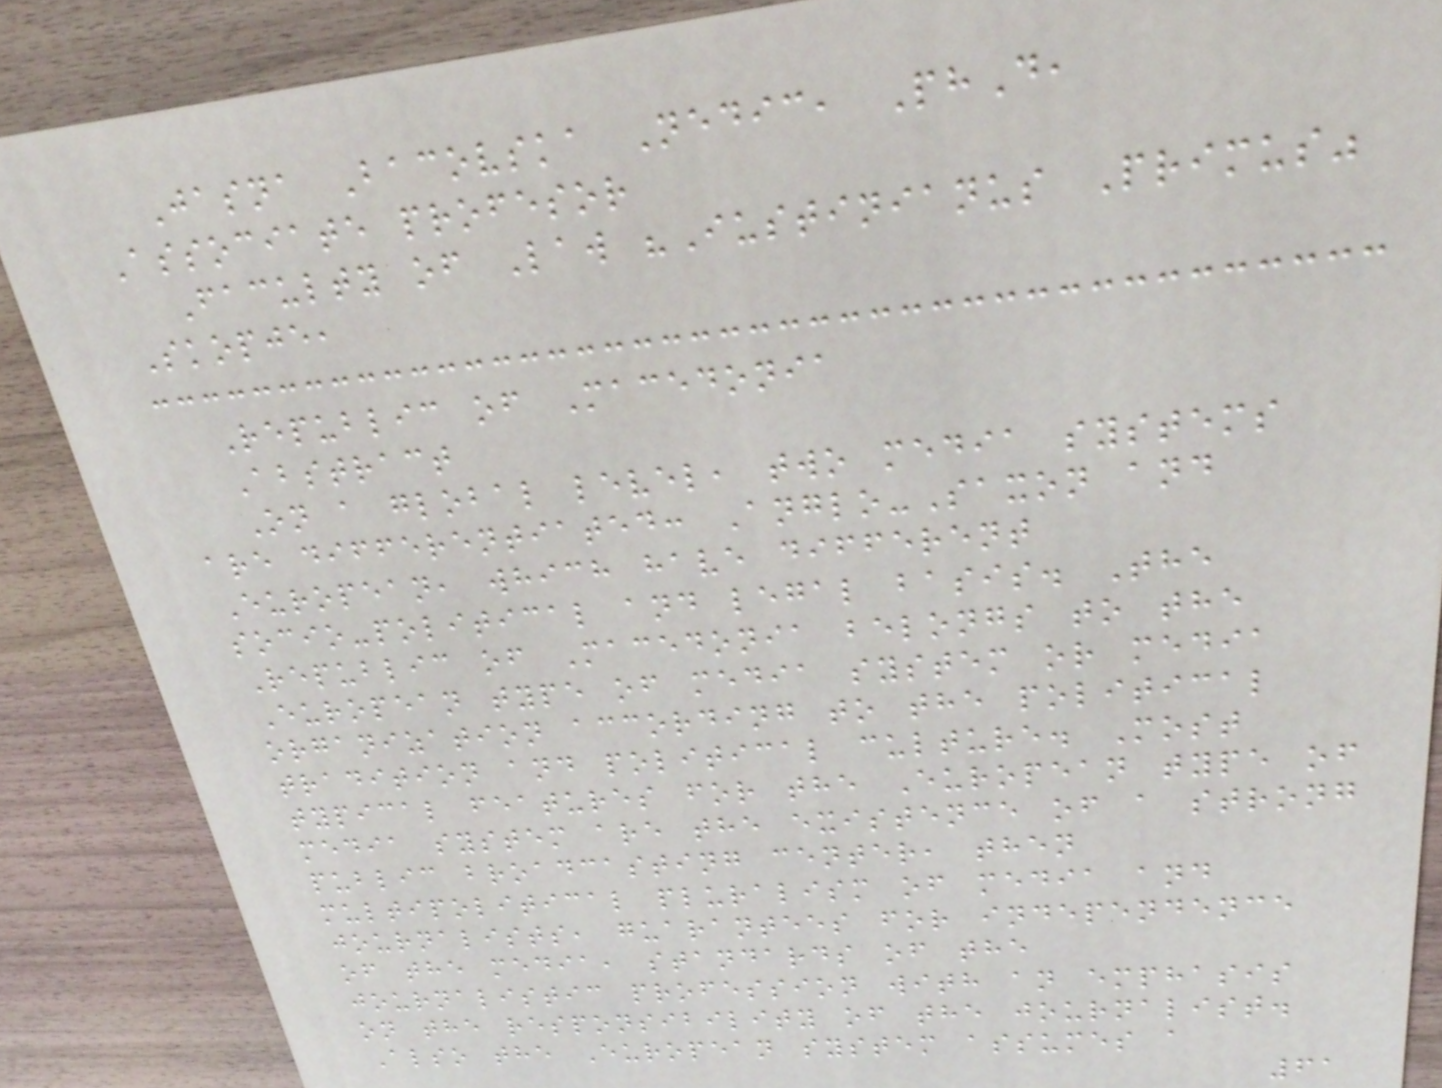Jasna Bacovska Nedic, PhD,
Associate profesor
Faculty of Law "Iustinianus Primus"
Skopje,
Republic of Macedonia
Abstract
On a global level, two media systems
are differentiated: Anglo-Saxon and
European, which have different
socio-political and legal basis. The
Republic of Macedonia belongs to the
European type of media system or media
organization according to the political
tradition and political culture. Most
typical features for the European type of
media system are the existence of a strong
public broadcasting center, then
multipolitical pluralism of media and
journalists, guarantees for independence
of the media, standards of the
journalistic profession with an emphasis
on the responsibility of the journalist.
Also the European system assumes a
61
